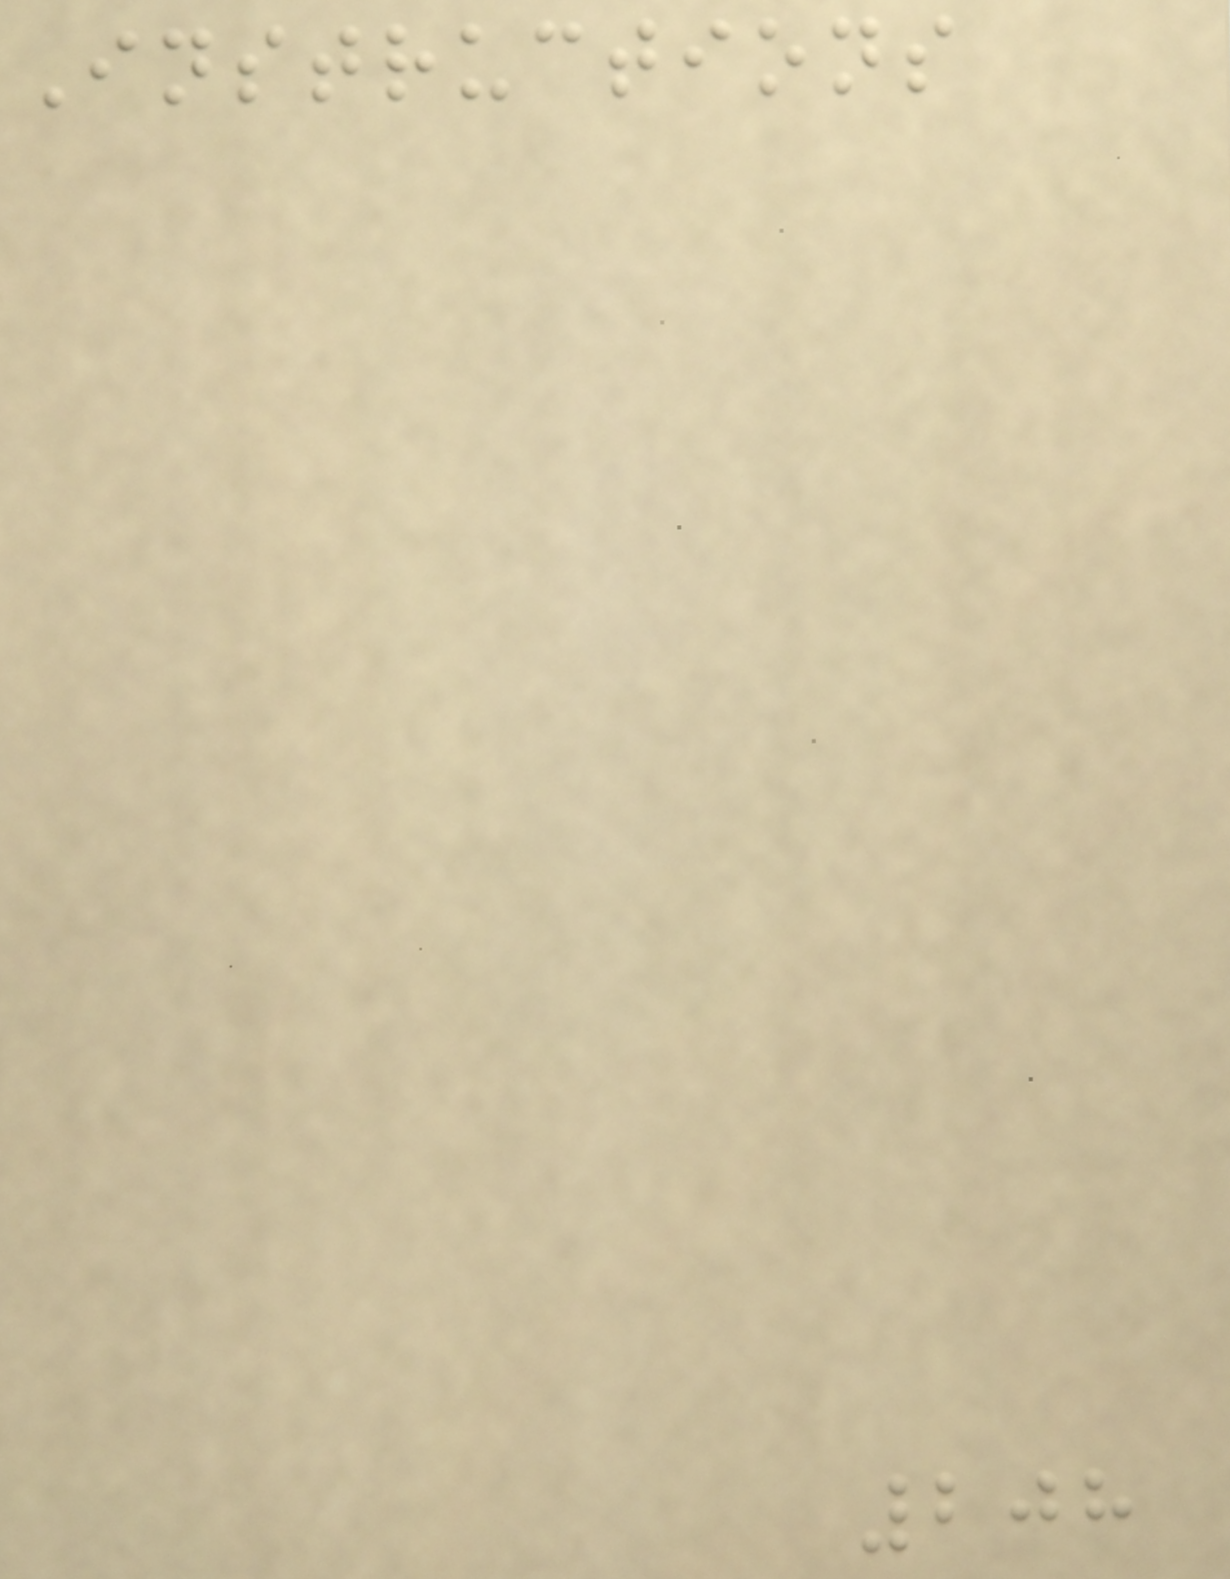Instructions
208
